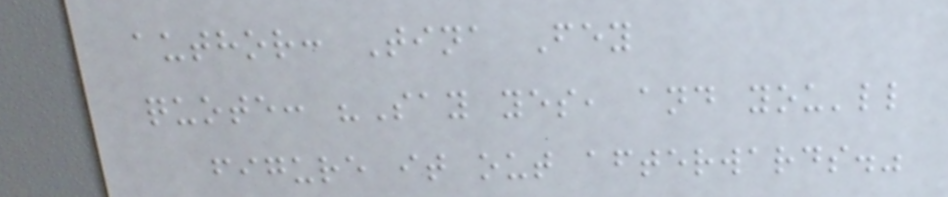author: Tina Fey
quote: "Say yes, and you'll
figure it out afterwards."
